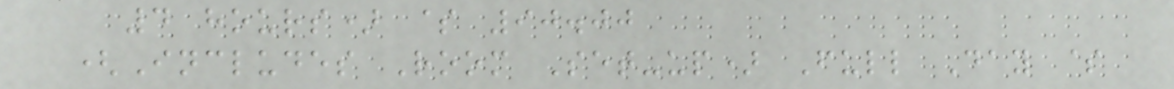4 hours) $ 90.00
(Includes Room Set-up) Full Day $
